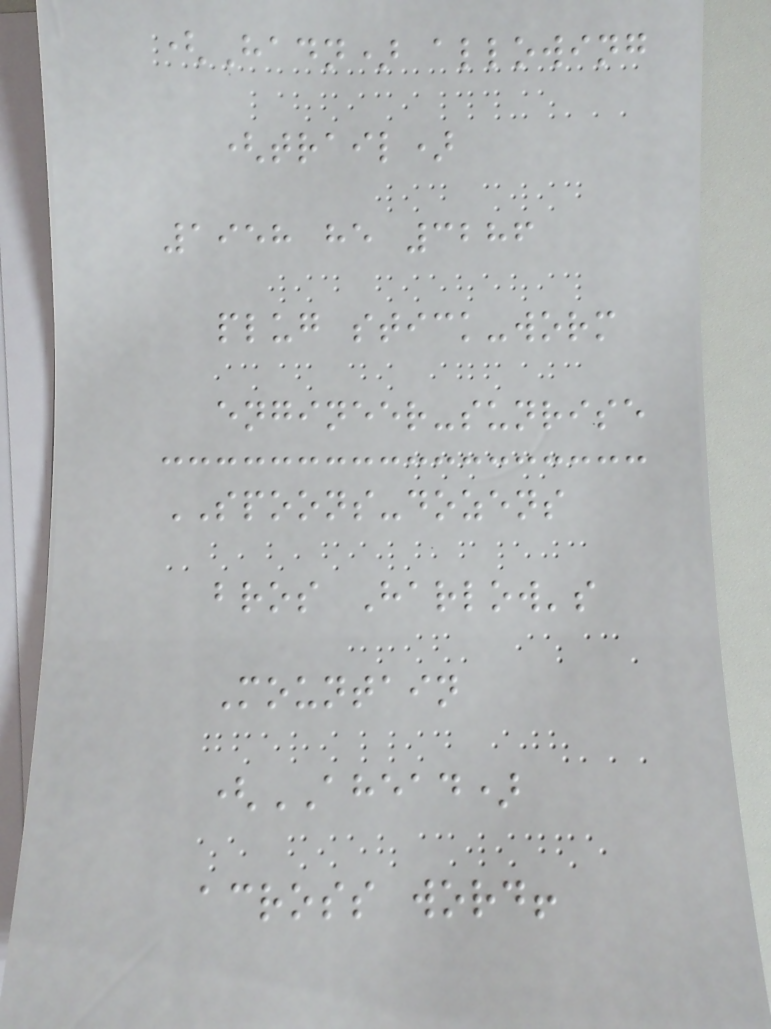(Hadn) allowing
(trail)
1958 he 3286
plug stick-worm
engineer-sunrise
SPOONS-dozens
bros Harlow's
Mountain
(AHEAD)
across word!
